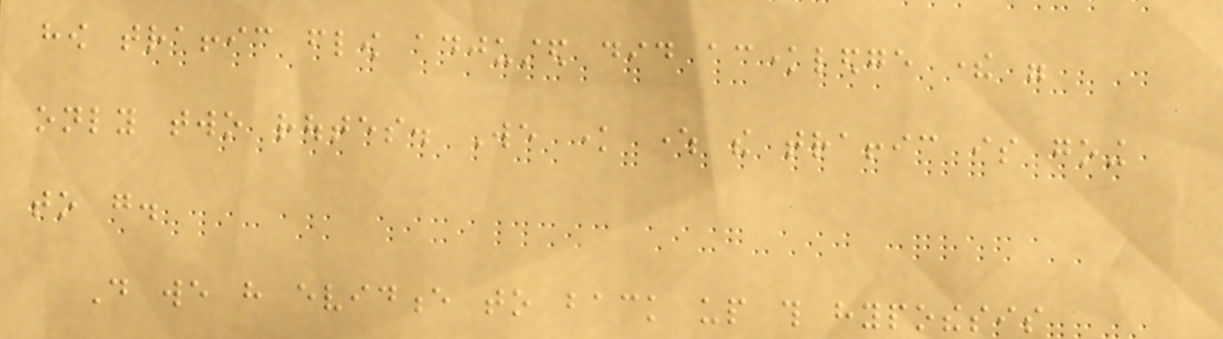how traffic flow adjusted did acknowledge there were
only two routes. We know where the traffic is going
to go.
Do we have evidence to back up this hypothesis
